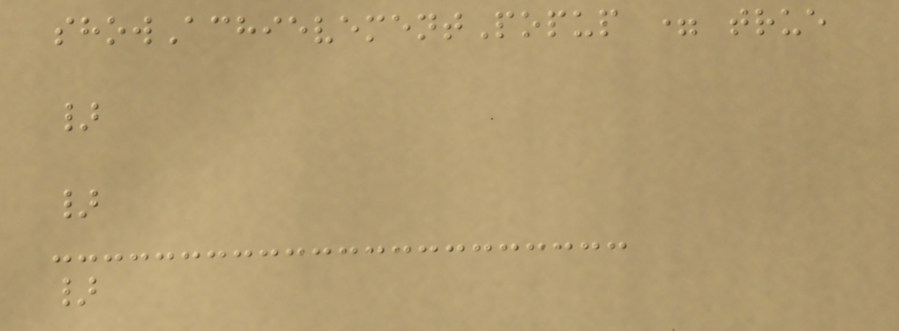showAchievementPopup = true
}
}
}
